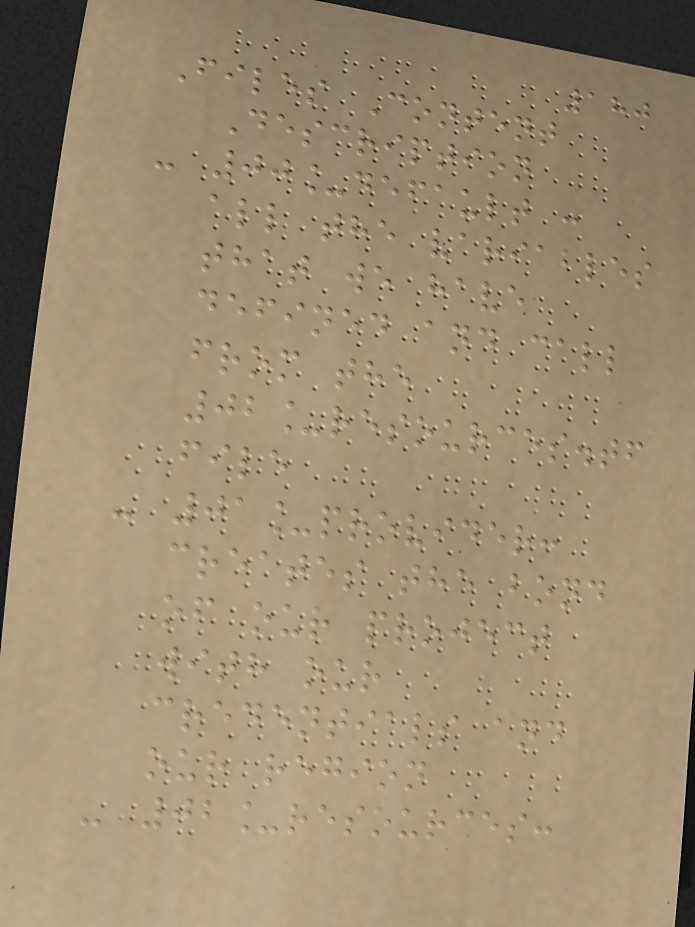180
Files Content
Description
- 00_default :
all the variables
that we have
defined and call
from the
02_resources.tf
file
- 01_provider:
creates the bond
of our project
with our
credentials and
our region
- 02_resources:
